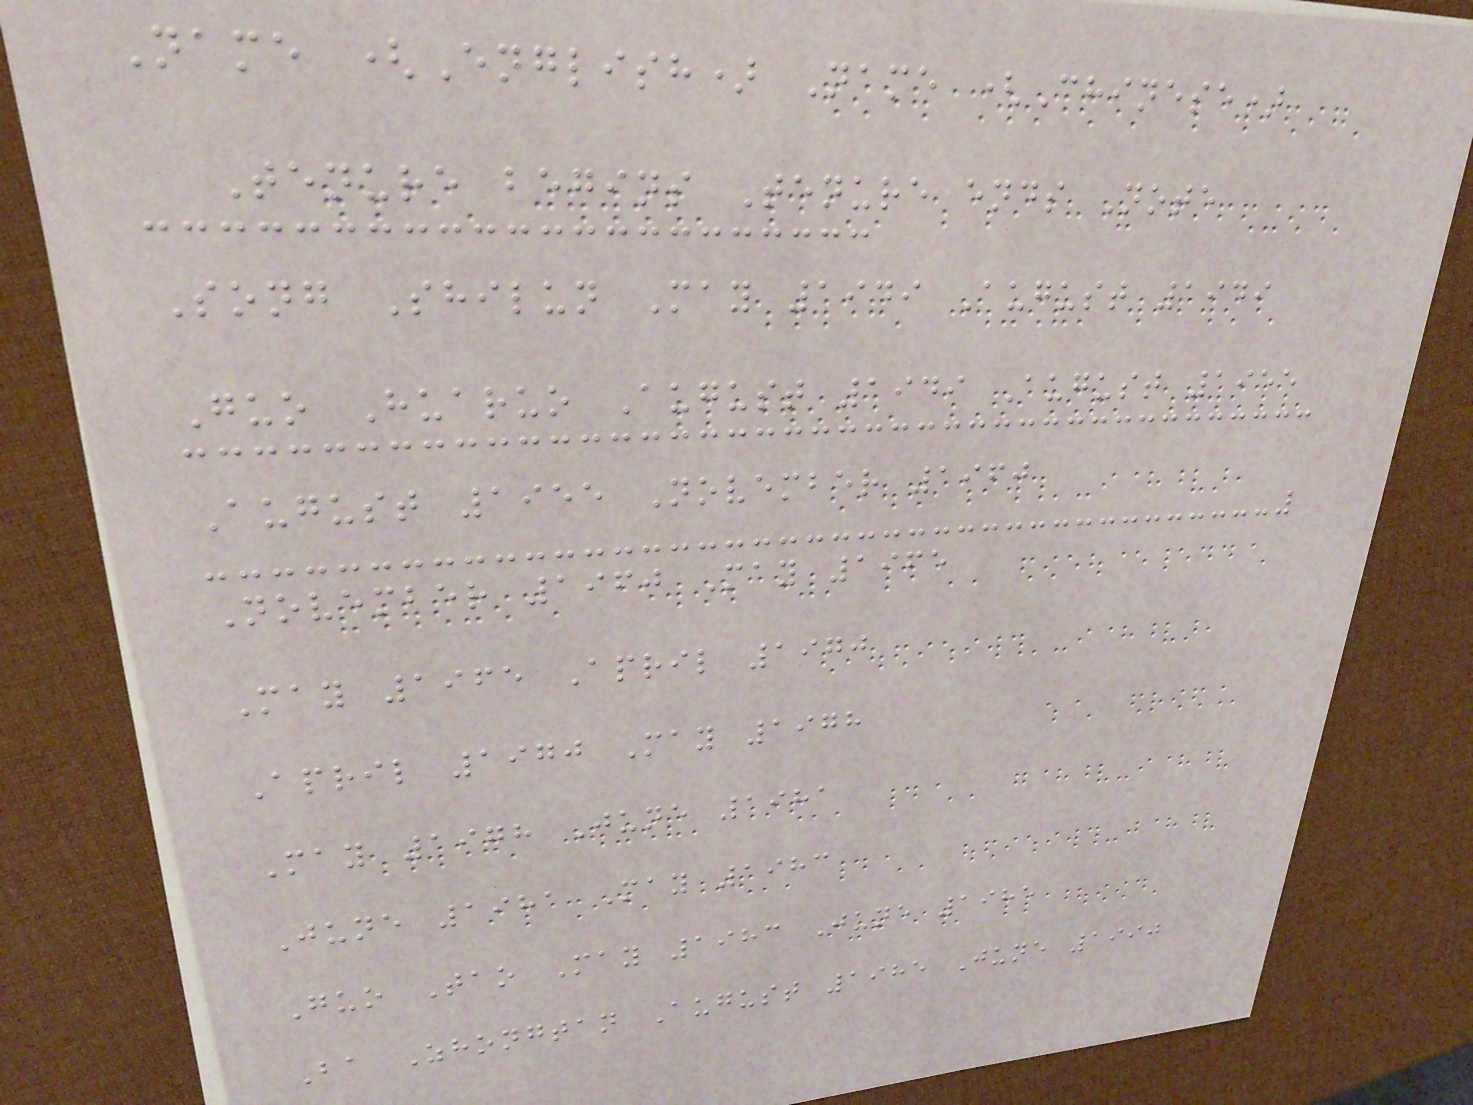Name (English) Name (Chinese)
Tenure begins Tenure ends Note
Song Shilun May 1949 August 1949
Guo Huaruo August 1949 August 1955
August 1955 November 1960
November 1960 May 1965
May 1965 April 1970
April 1970 May 1978
May 1978 June 1981
June 1981 May 1983
Guo Tao May 1983 June 1985
Ba Zhongtan August 1985 June 1990
